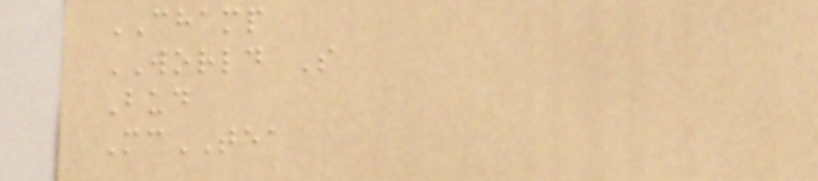CHAMP
WORLD S
Bud
McTEA
